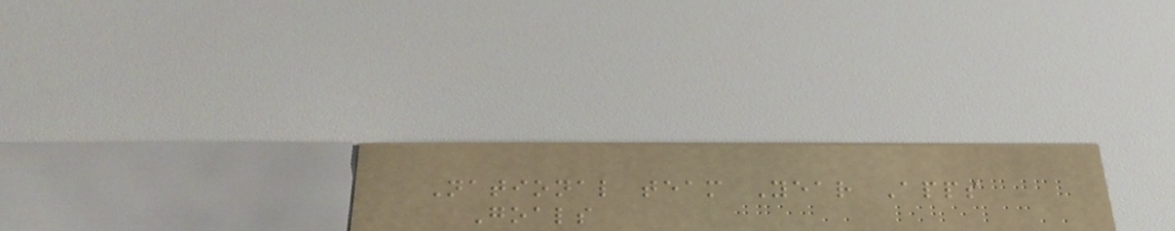National team Year Apps
Goals
